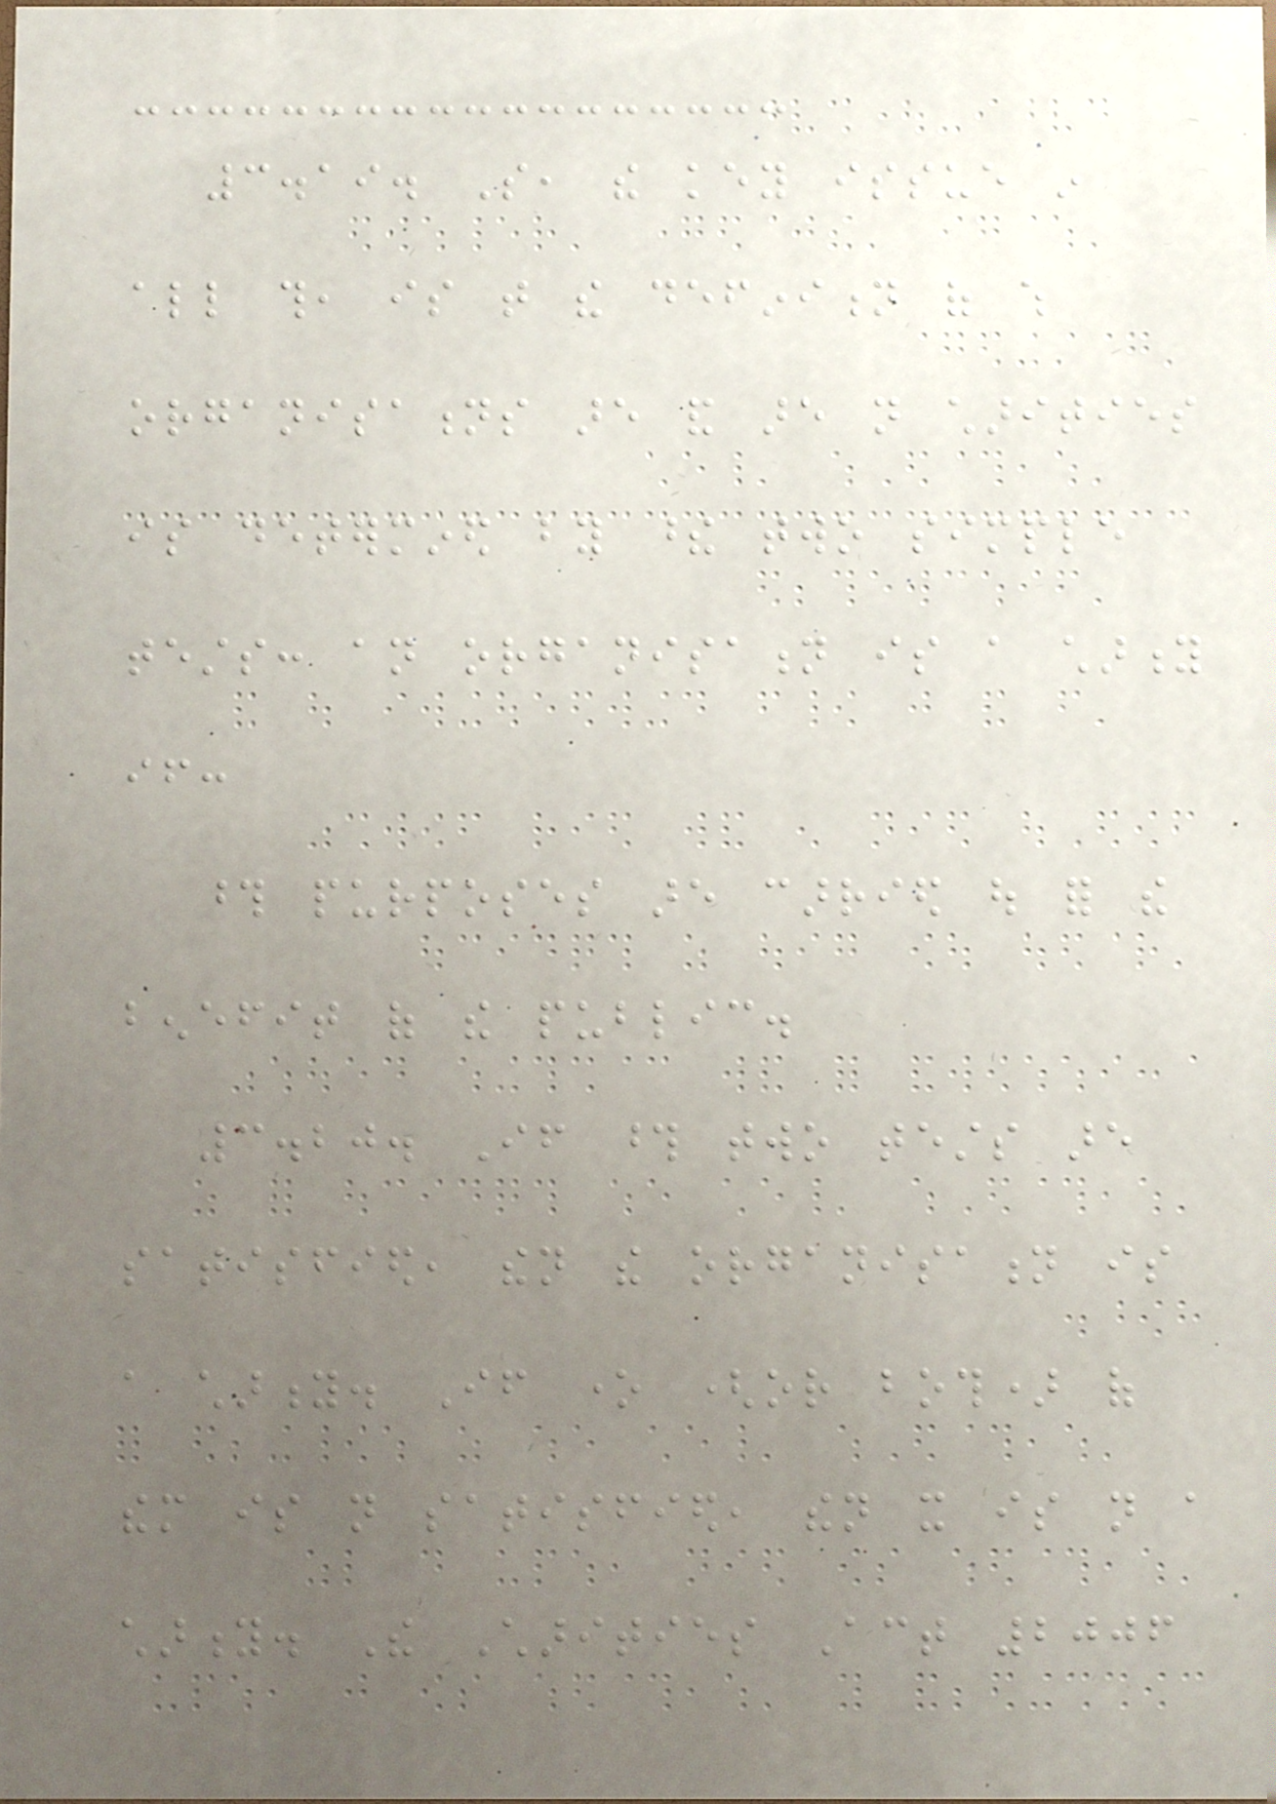3.19. So, the key issue in
all this, is that the definition of which
organisations are and are not charities
is determined by these two simple
tests: an organisation is a charity
if:
those purposes are carried out for the
benefit of the public.
3.20. If those two tests are
satisfied, then the organisation is
a charity. If one (or both) of
them is not satisfied, then it is not a
charity. The Charities Act 2006
